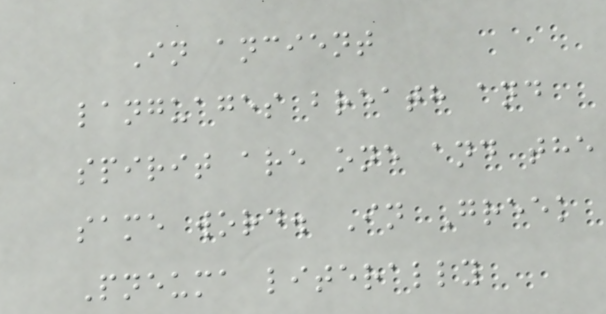In ancient
languages breath and
spirit are one and the
same word. In Greek
Pneuma literally
